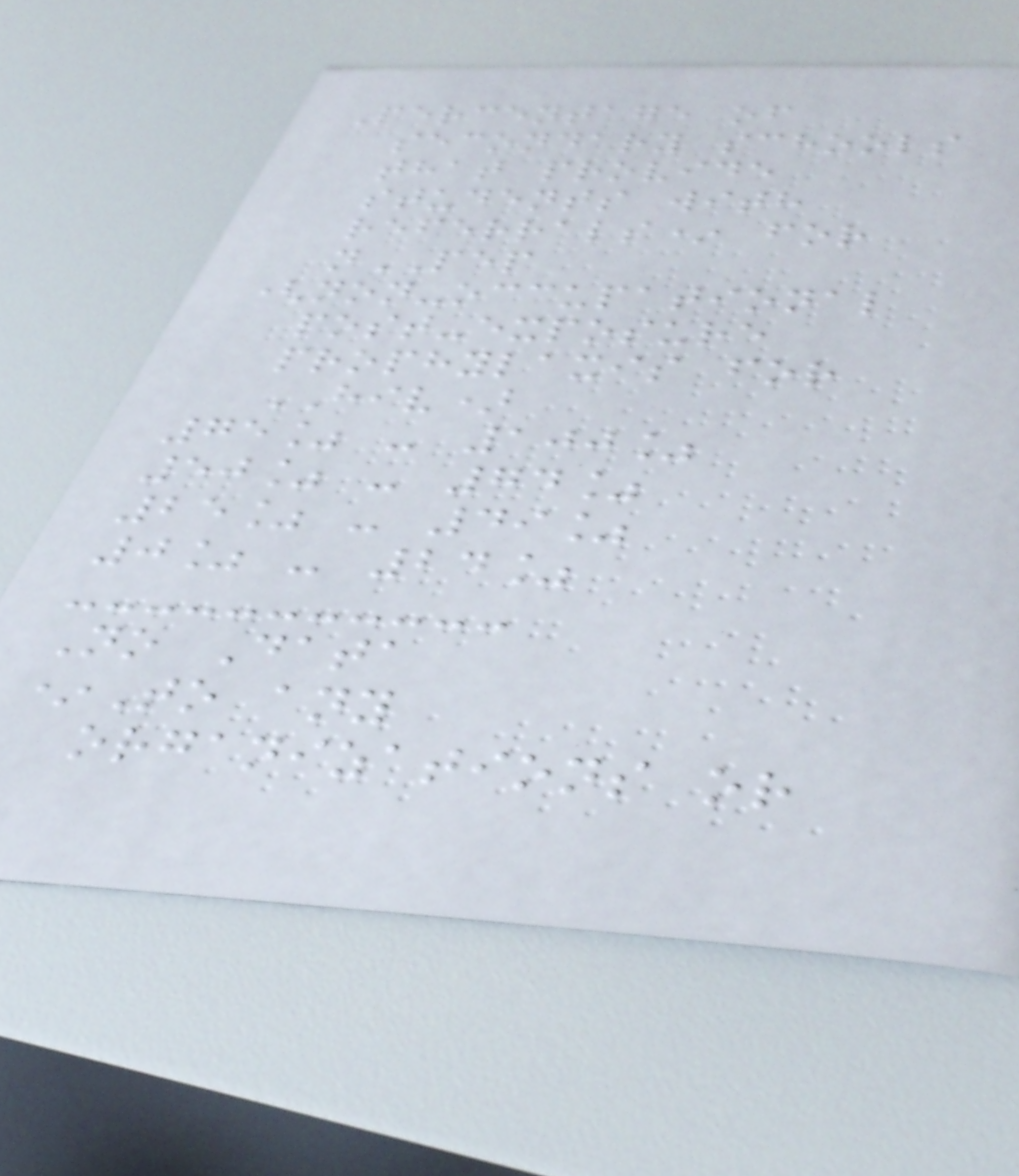Percentage of
secondary schools
that provide
students with
referrals* for
nPEP
(non-occupational
post-exposure
prophylaxis for
HIV)
75% - 100%
50% - 74%
25% - 49%
0% - 24%
No Data
*To any
organizations or
